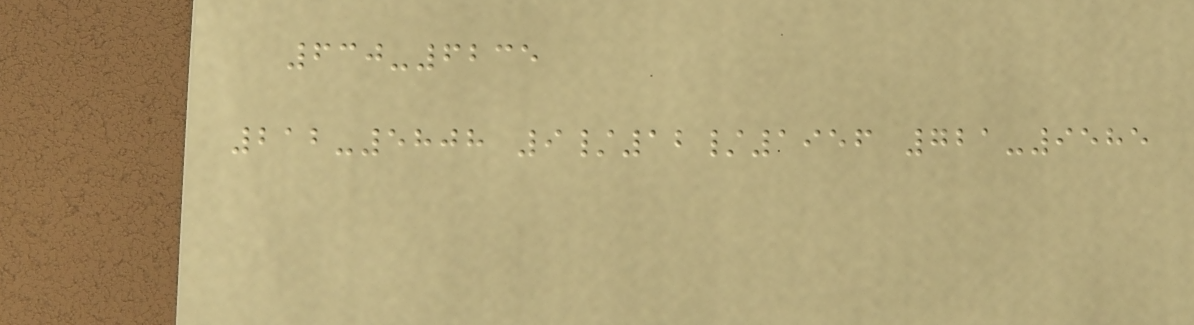630-6235
212-5808 9/12/1956 721-9585
